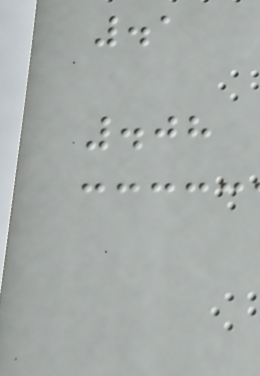.1
.08
